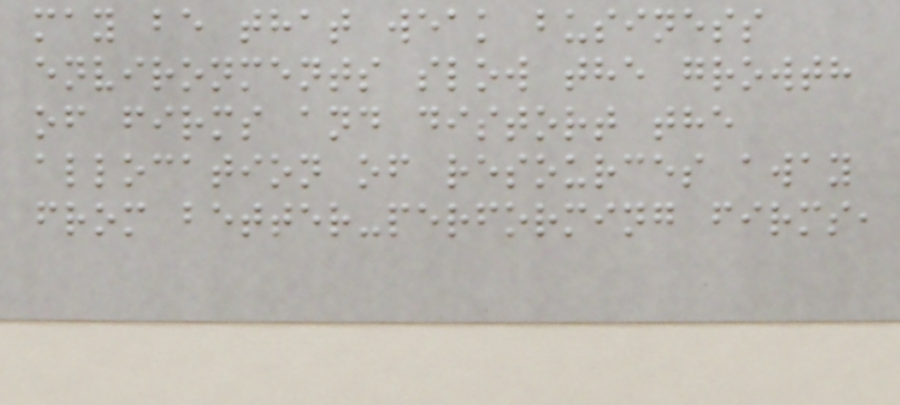may be that weak business
environments slow the growth
of firms and distort the
allocation of resources away
from better-performing firms,
